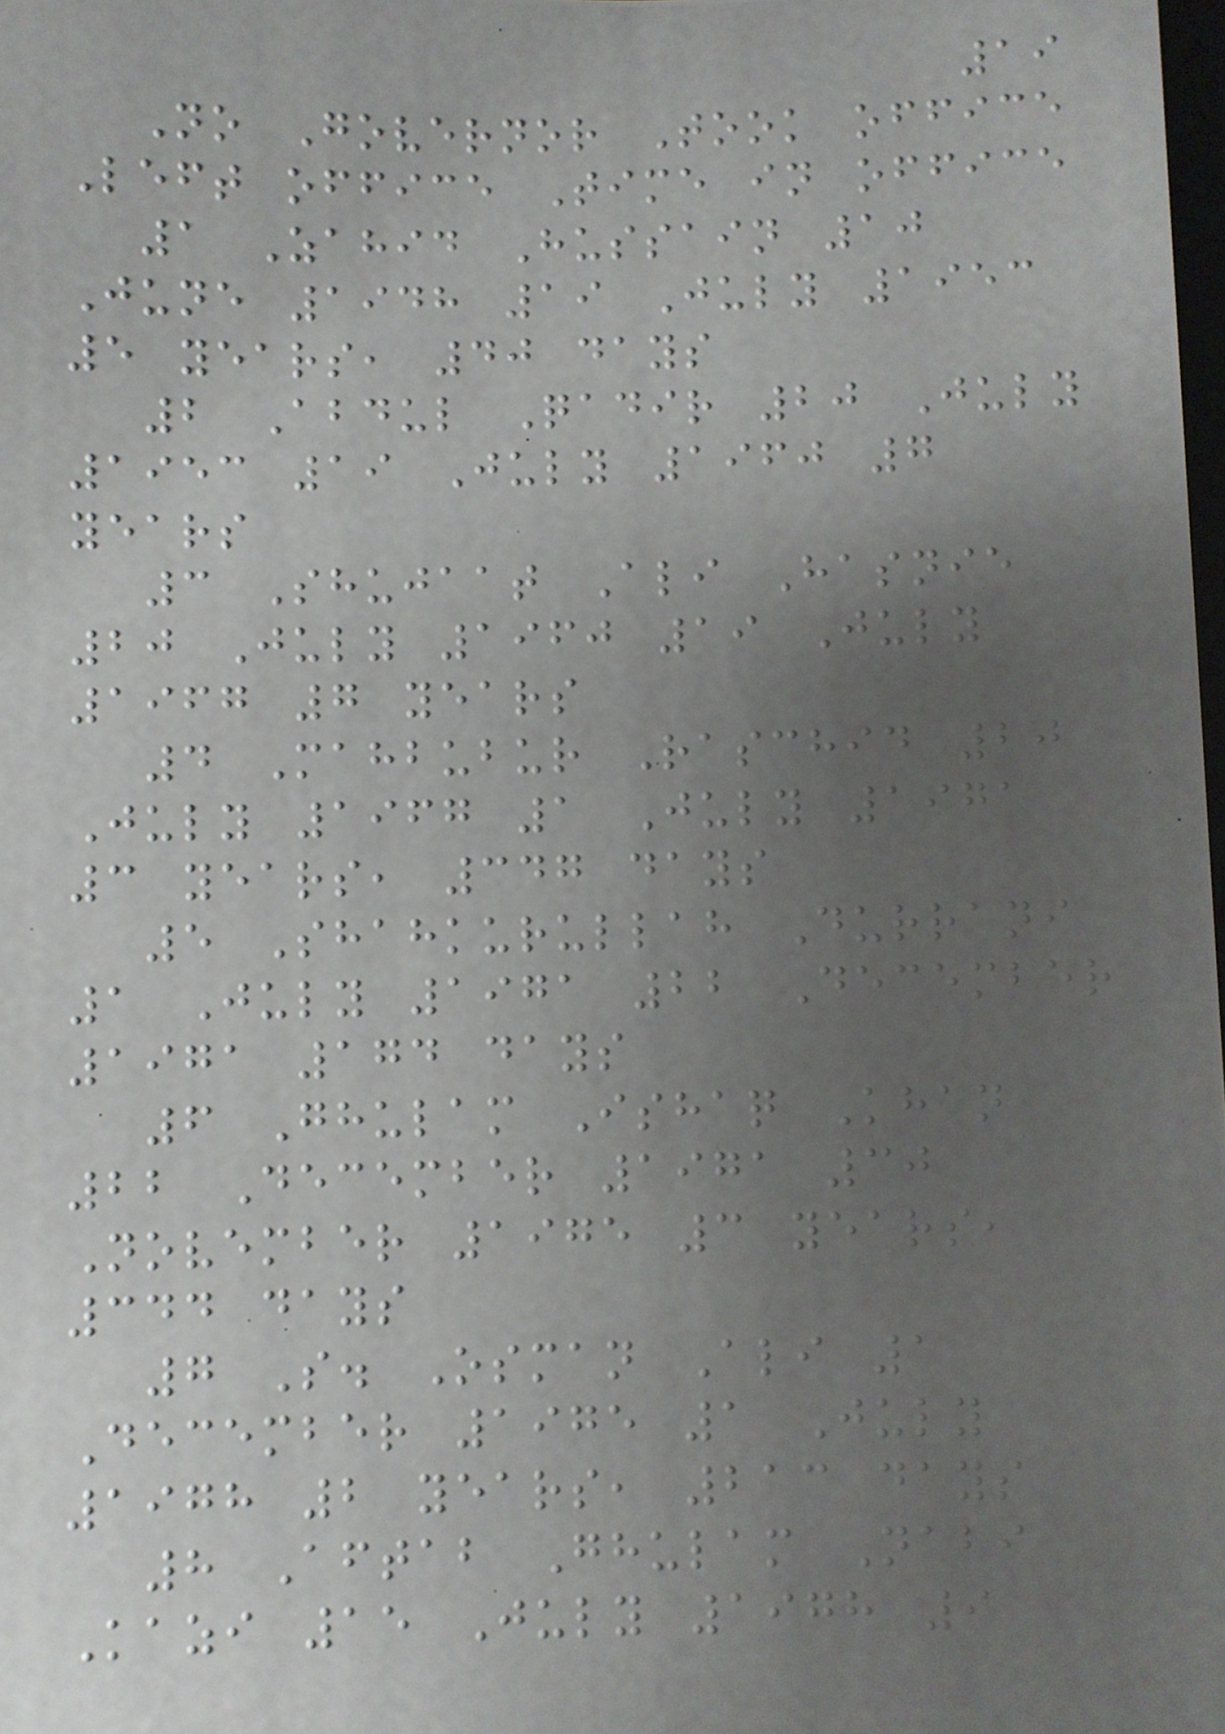19
No Governor Took office
Left office Time in office
1 Zahid Hussain 10
June 1948 19 July 1953
5 years, 40 days
2 Abdul Qadir 20 July
1953 19 July 1960 7
years
3 Shujaat Ali Hasnie
20 July 1960 19 July
1967 7 years
4 Mahbubur Raschid 20
July 1967 1 July 1971
3 years, 347 days
5 Shahkurullah Durrani
1 July 1971 22 December
1971 174 days
6 Ghulam Ishaq Khan
22 December 1971 30
November 1975 3 years,
344 days
7 S. Osman Ali 1
December 1975 1 July
1978 2 years, 213 days
8 Aftab Ghulam Nabi
Kazi 15 July 1978 9
